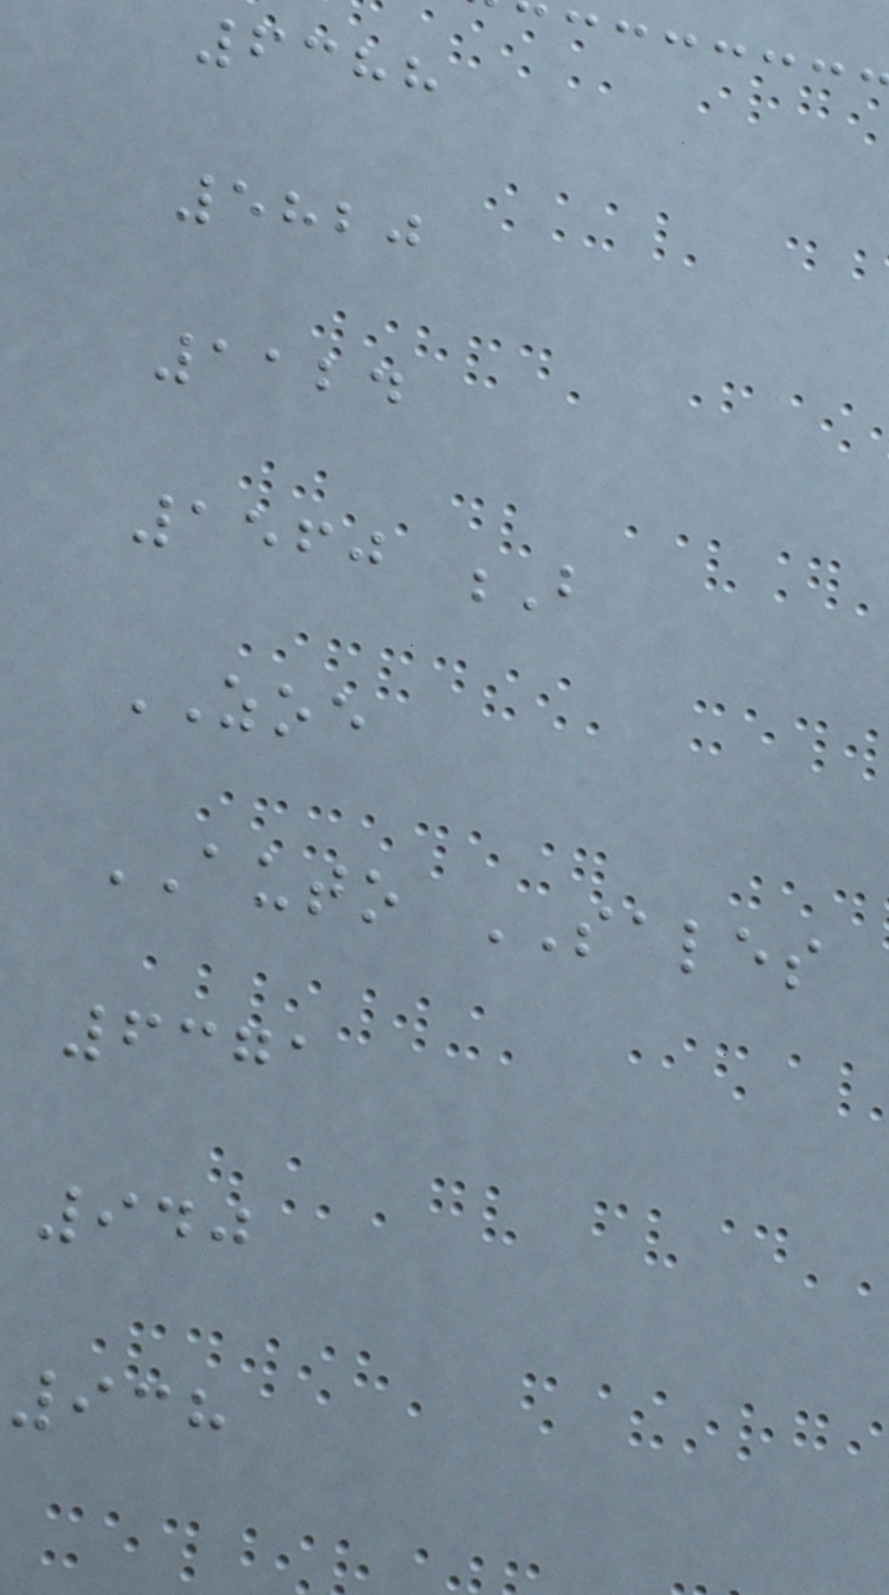6388
5820
1124
1560 B
ZOE
AUTO SALES
6371
940
938
